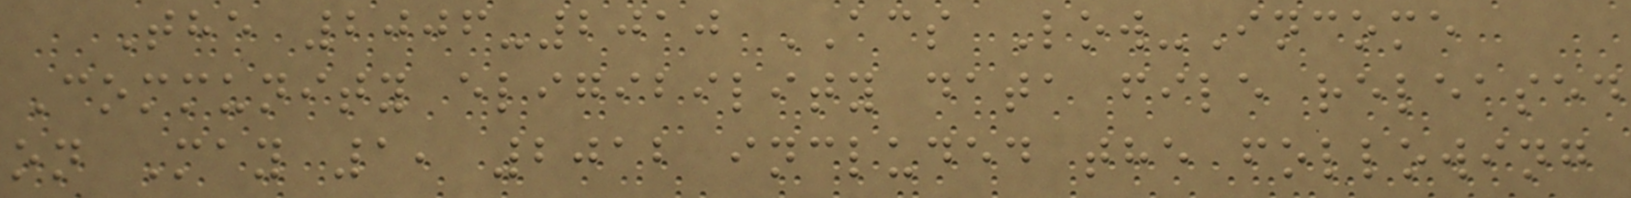The 2006-2010 ACS Low-Income
Community eligibility data file released
on May 1, 2012 included the following
